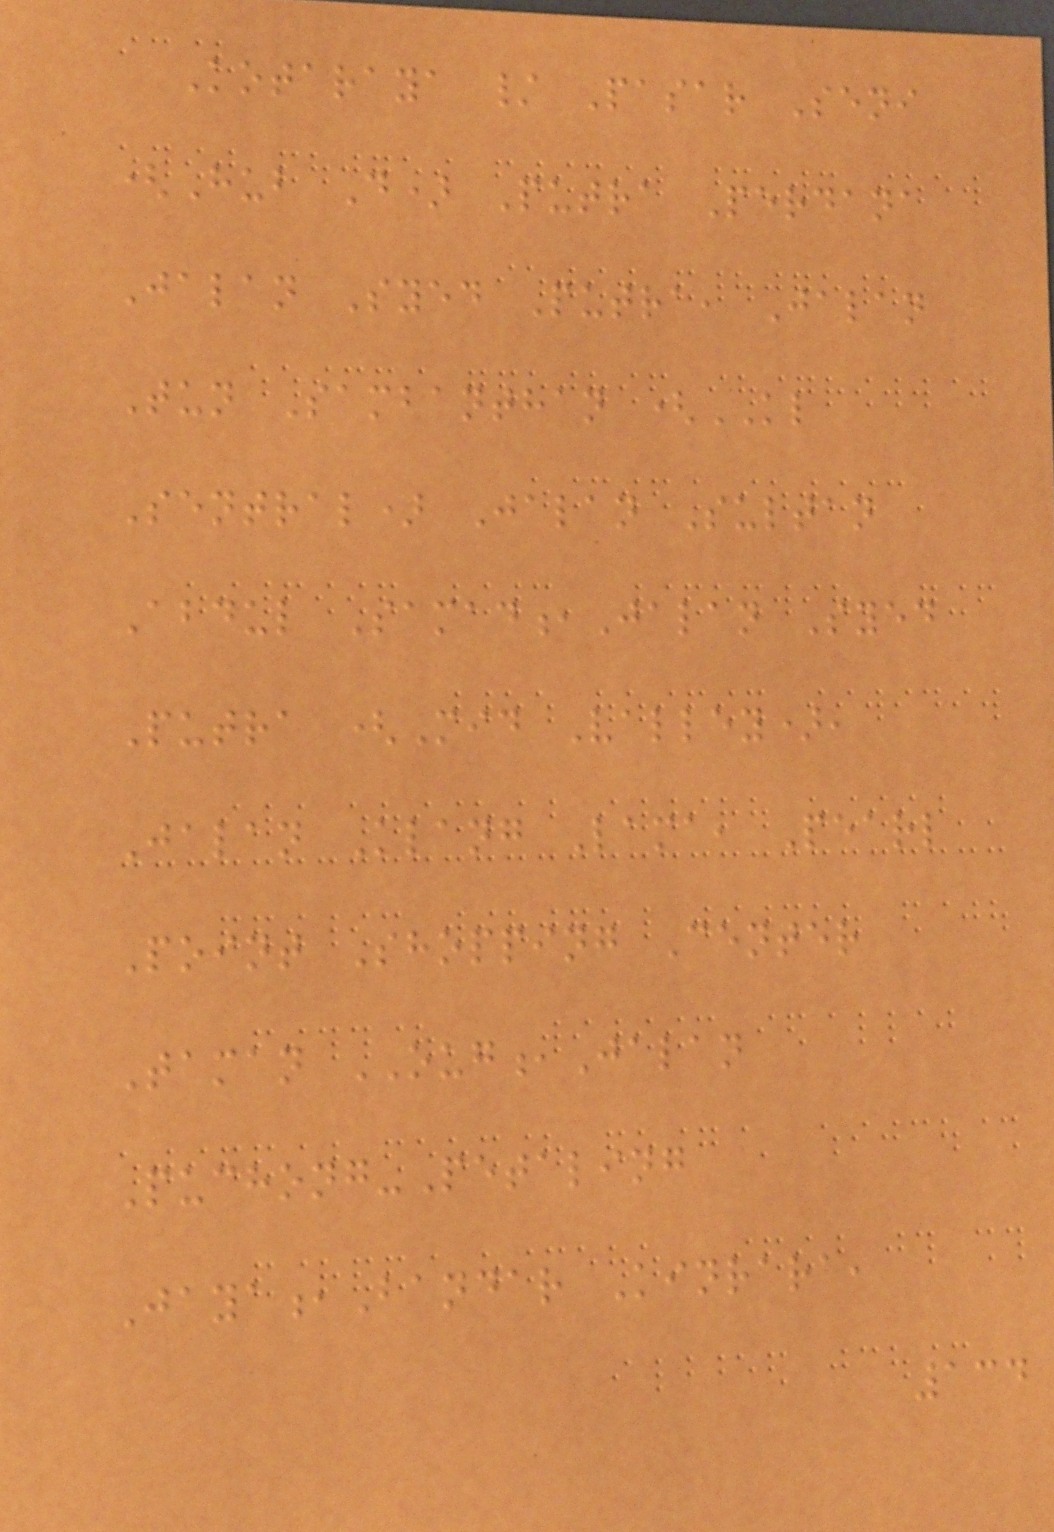Kotaraya / Pasar Seni
(Hub D) Putra Perdana
Jalan Syed Putra, Jalan
Tun Sambanthan (KL
Sentral) Jalan Sultan
Abdul Samad,Jalan Syed
Putra (Mid Valley),
Jalan Klang Lama, Pearl
Point Shopping Center
Taman OUG,Jalan
Puchong-Petaling
Jaya,Bandar Kinrara,
134
